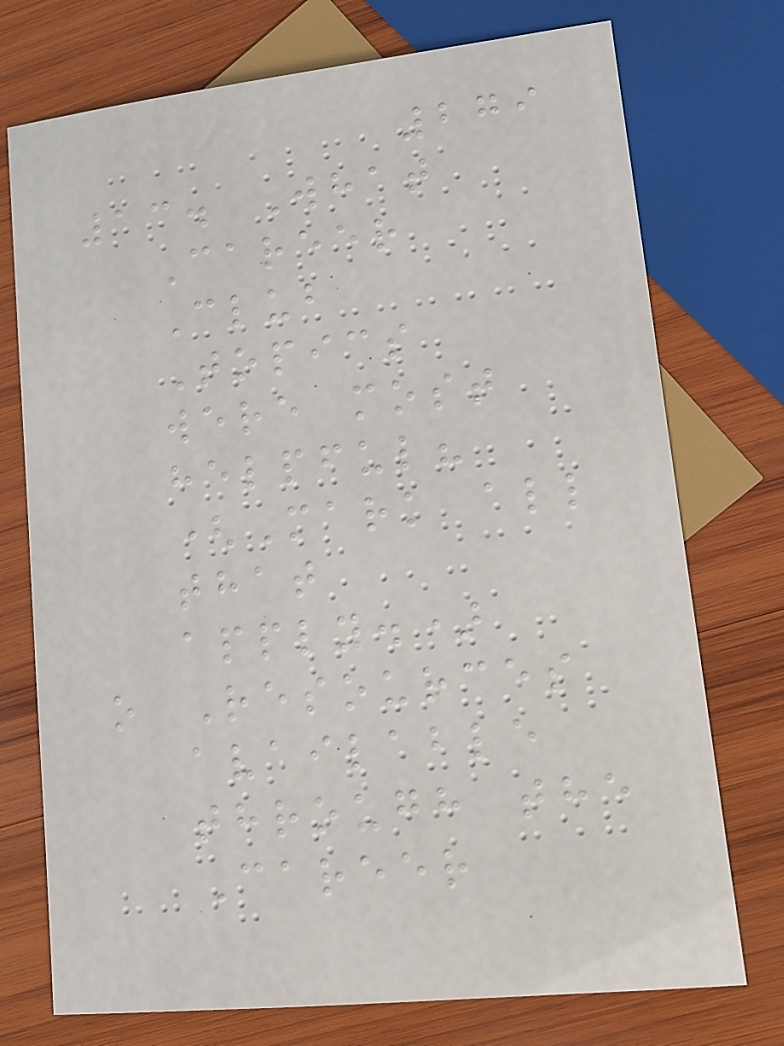279
13. What
Career
Club
Topics
were most
helpful?
(Mark all
that
apply.)
o Resources
available
through the
Career
